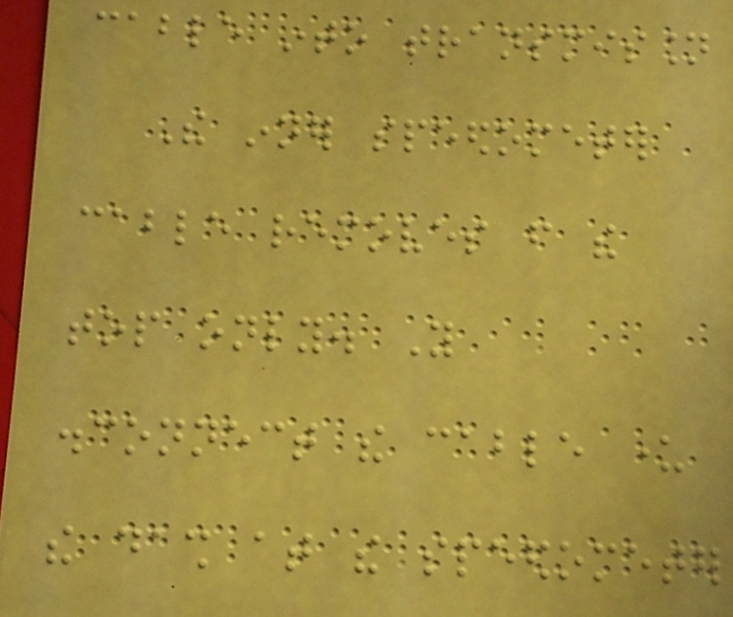cable into transmission
The inner speedometer
cable removes from the
top only. You
disconnect the cable under
the dash at the speedometer
